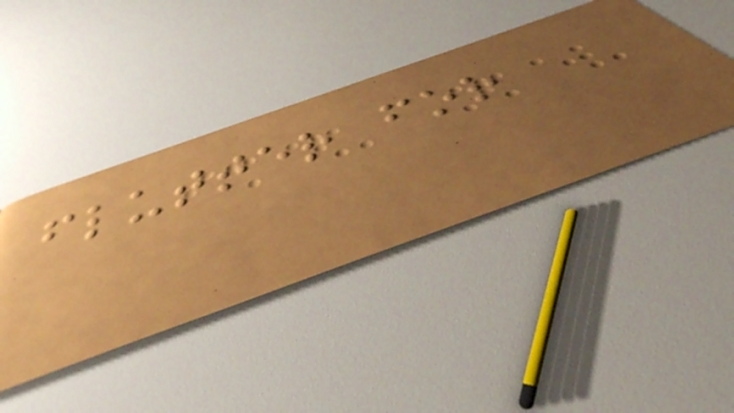flutter for
